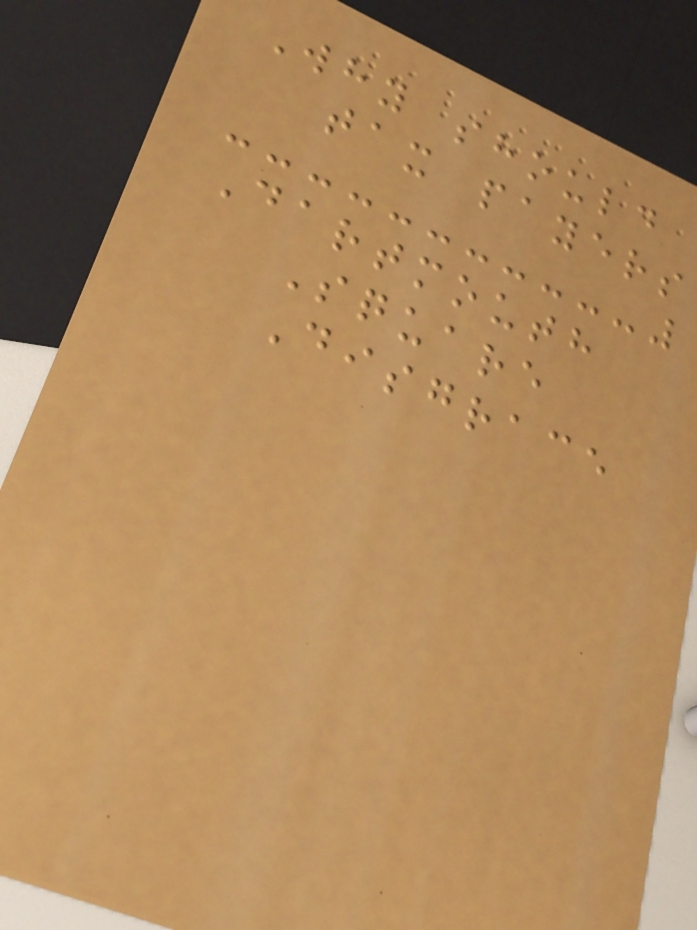Why should
tax payers
Dartmouth
Square
Disgrace
